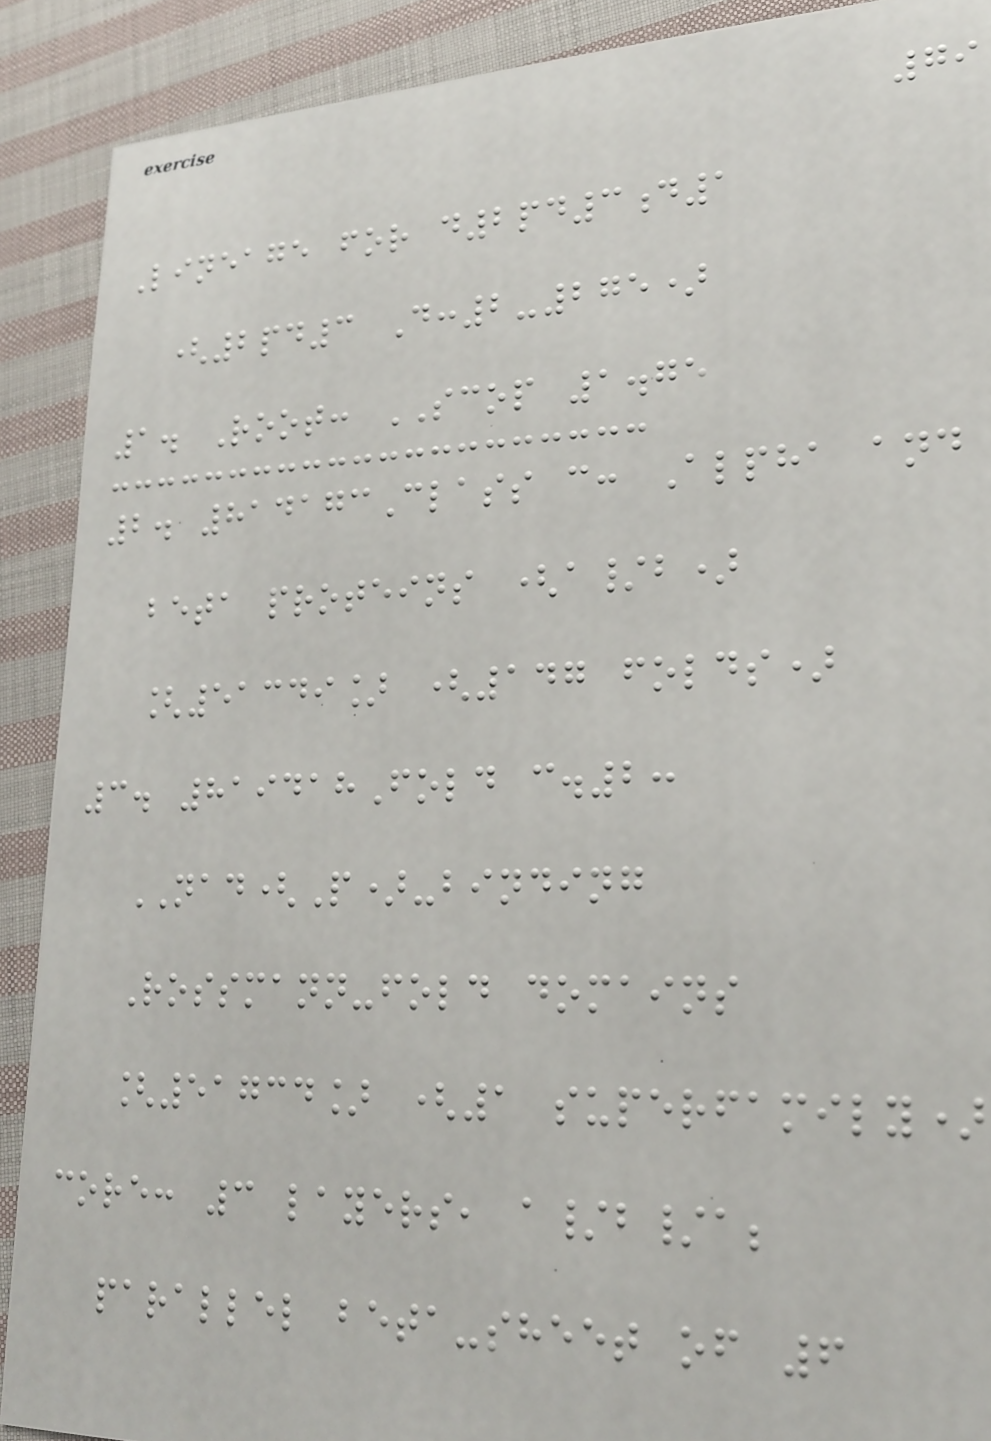79
Lineage for d2pd3d1
(2pd3 D:2-275)
1. Root: SCOP 1.75
2. 814173Class c: Alpha and
beta proteins (a/b)
[51349] (147 folds)
3. 819418Fold c.2:
NAD(P)-binding
Rossmann-fold domains
[51734] (1 superfamily)
core: 3 layers, a/b/a;
parallel beta-sheet of 6
